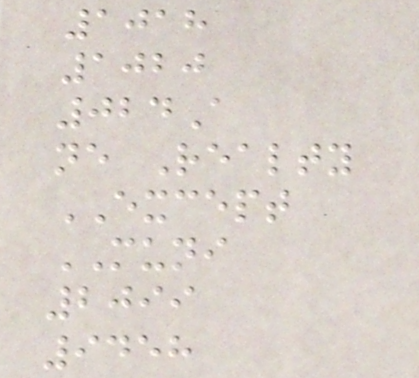1018
1020
024A
ne Realty
EXCEPT
MUNI
2099
9458
